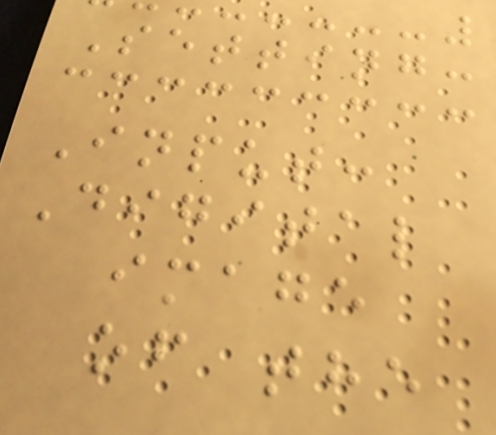Setting:
Input:
Digital
image
of the
